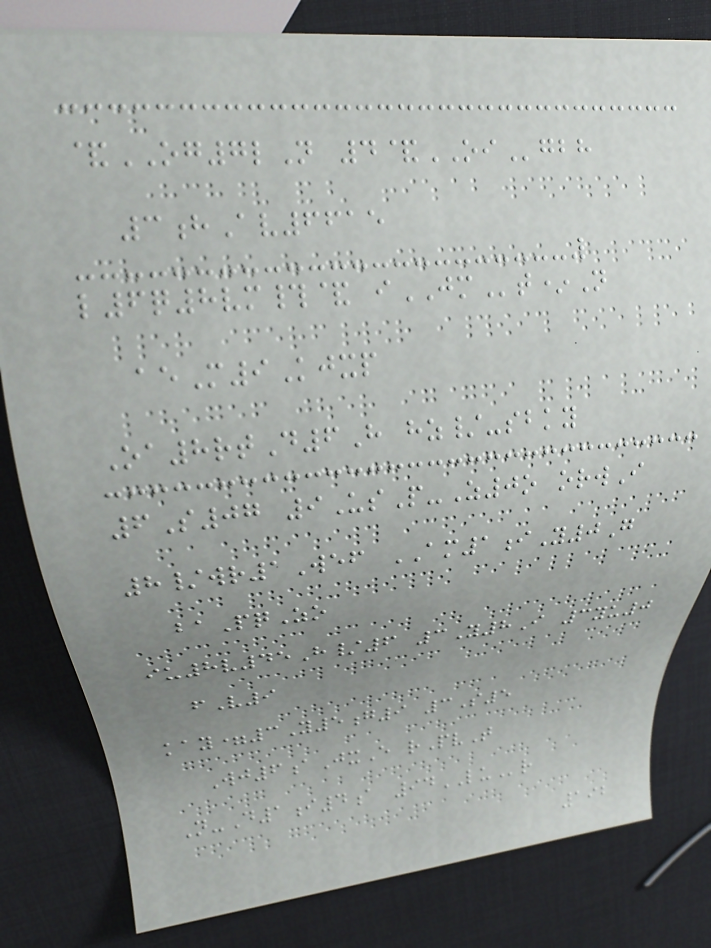&OG7lN 4&OIgbh
3hAv6615
l6q8vm#& iJMt*N
aeM9Kjxp
Oa8rtD6H hz/-sbky
6S07 9UsP-Z0o orwI
8/wr1Wef AM1iY0G
baPqZo
iu8v45H/6 3Y8I 3yu0
fV9
kay=3Y5g9 3S5
Wj6aJxE rPvT
N-D1i4a 94LUr
192
